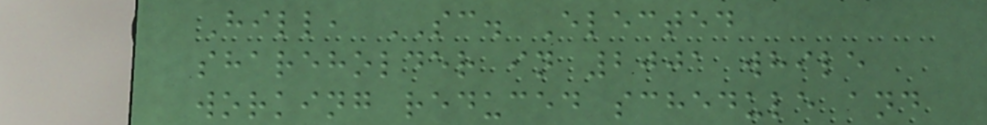Hill, SC. Elected
shareholder in 2001 while
working reduced schedule and
